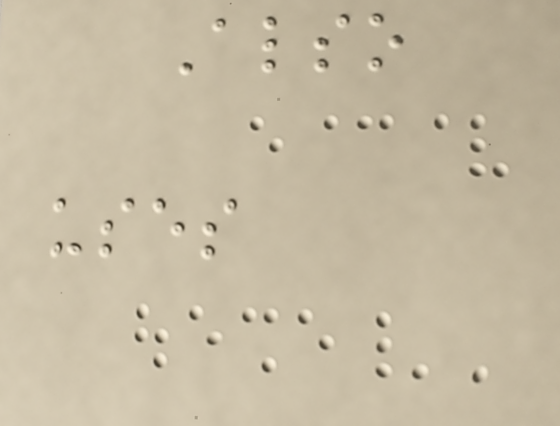Also
uses
